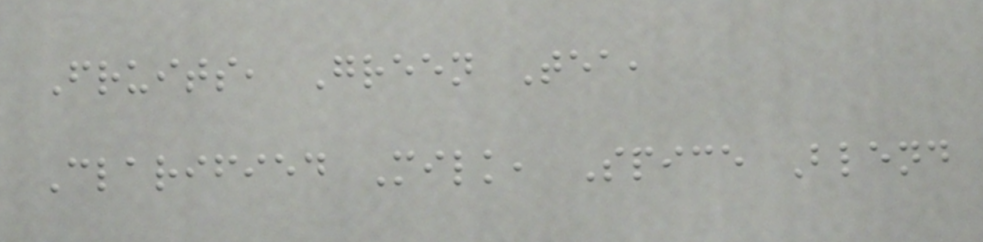Fruits, Green Tea,
Clarified Milk, Spice Blend
